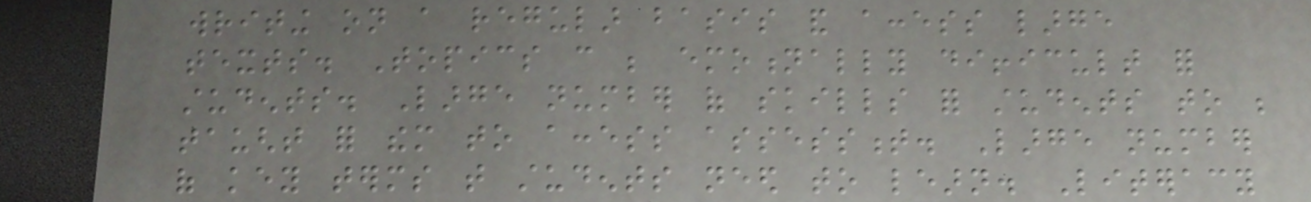writing on a regular basis and access large
texts. Topics can be emotionally difficult for
students. Large number of skills for students to be
taught for them to access assessment. Large number
of key terms that students need to learn. Literacy
